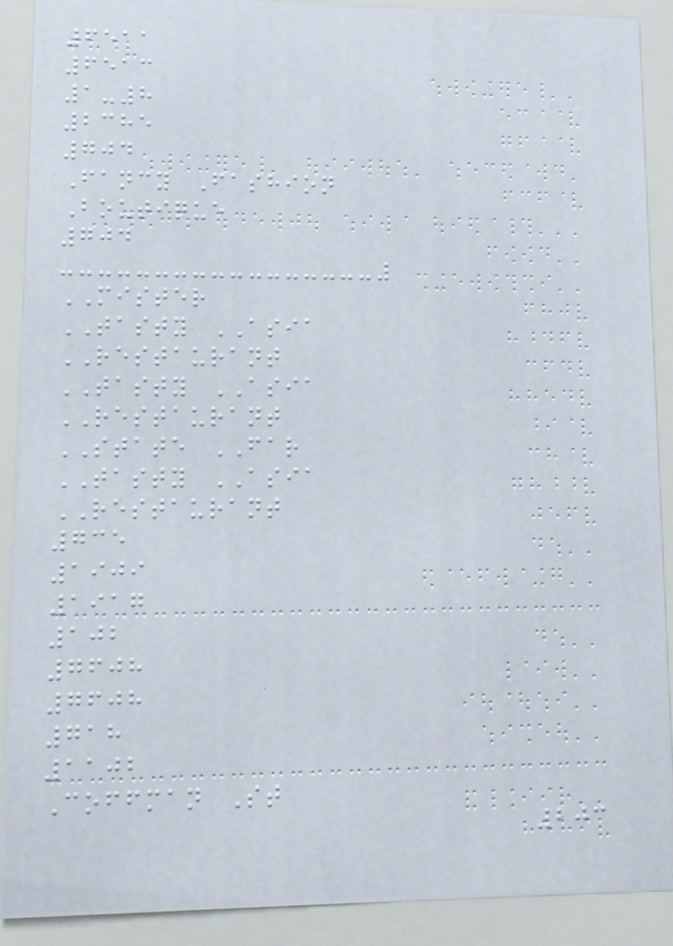6511
6513
1-8
2385
704
Fancy Fashion
Boutique
704
MISTER
TASTY ASIA
RESTAURANT
TASTY ASIA
RESTAURANT
STATE FAR
TASTY ASIA
RESTAURANT
735
1909
1917
102
7608
7608
718
1102
Coffman St
203
